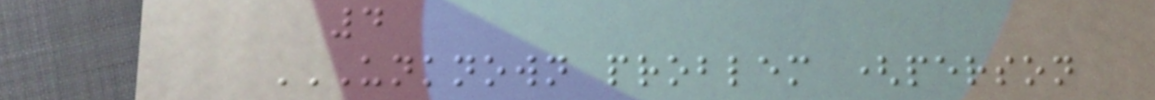4
UNKNOWN PROBLEM (PERSON
